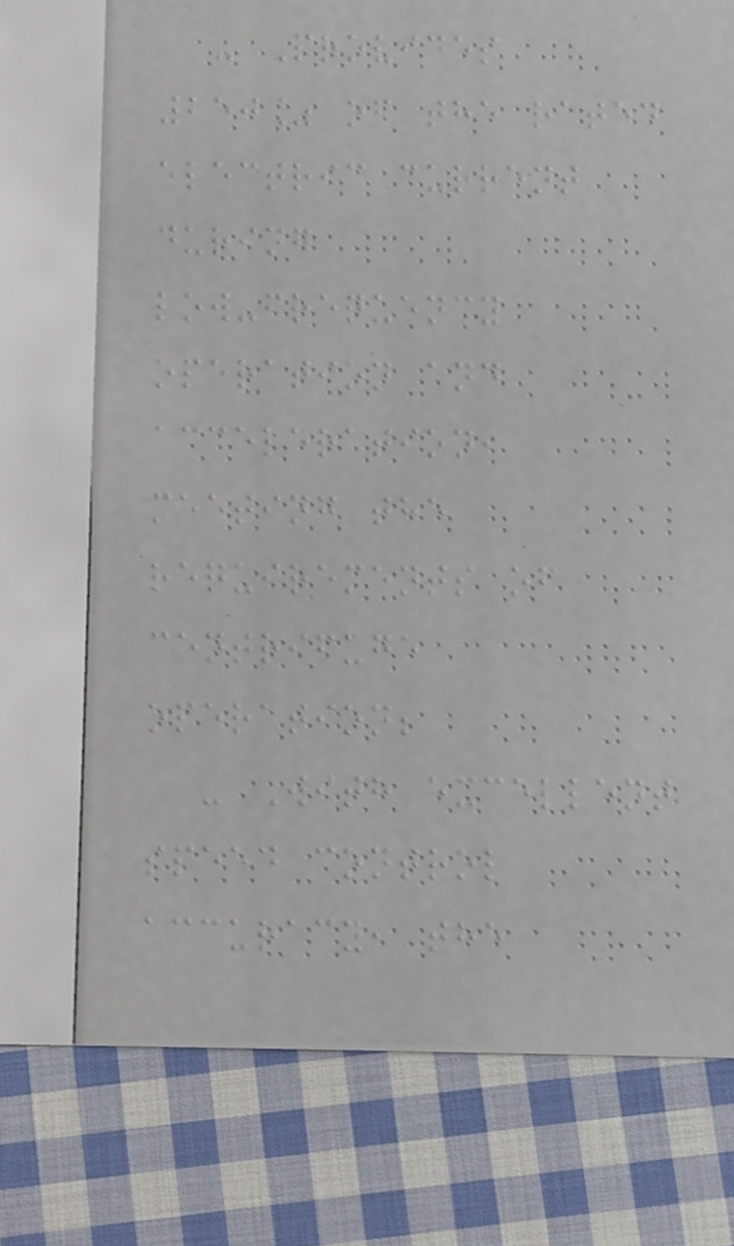- Provides
250% of the rated
electric current
during
low-frequency
operation and
acceleration,
meeting the
requirements of
centrifuge
operation;
- With excellent
speed control
accuracy, the
